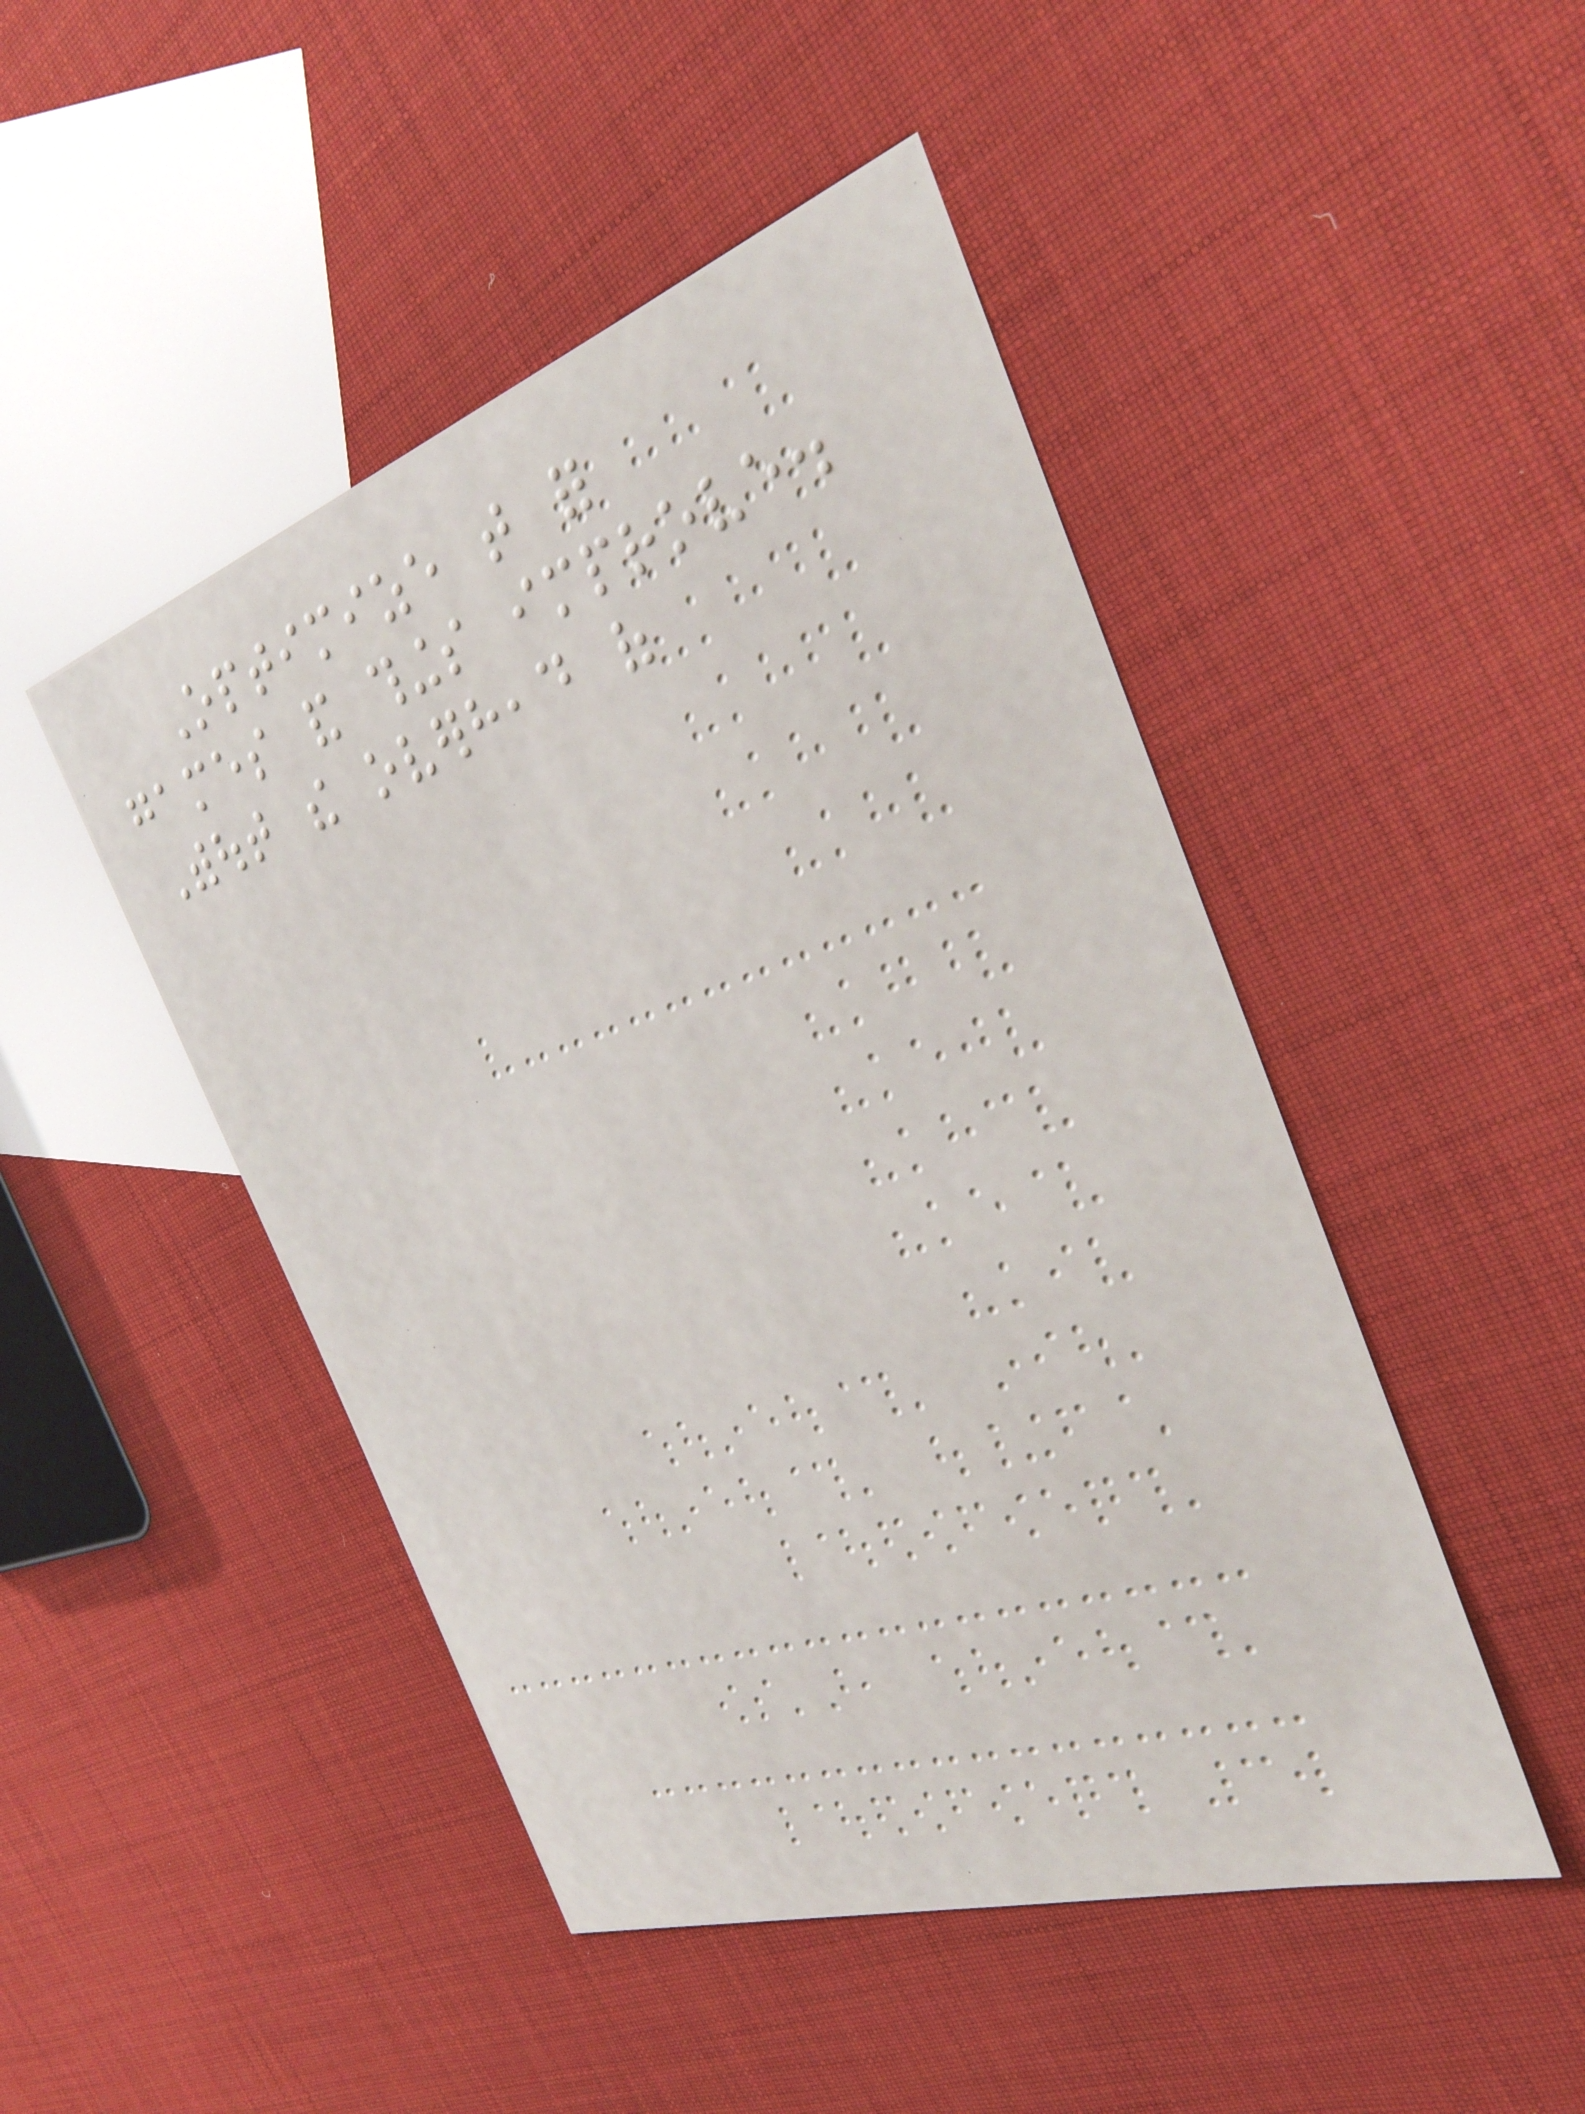Optimize that for
games and things improve.
Without the overhead of
